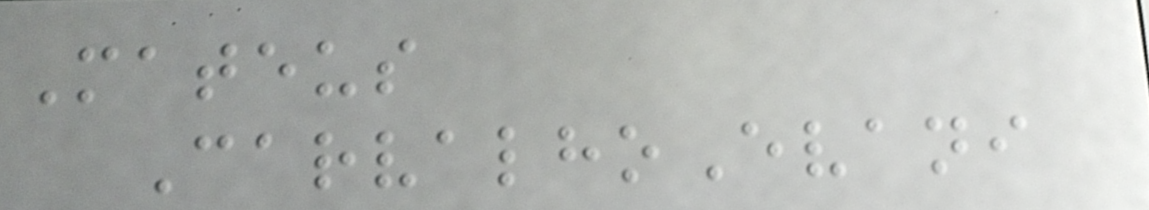Mateus
CarvalhoEvani
